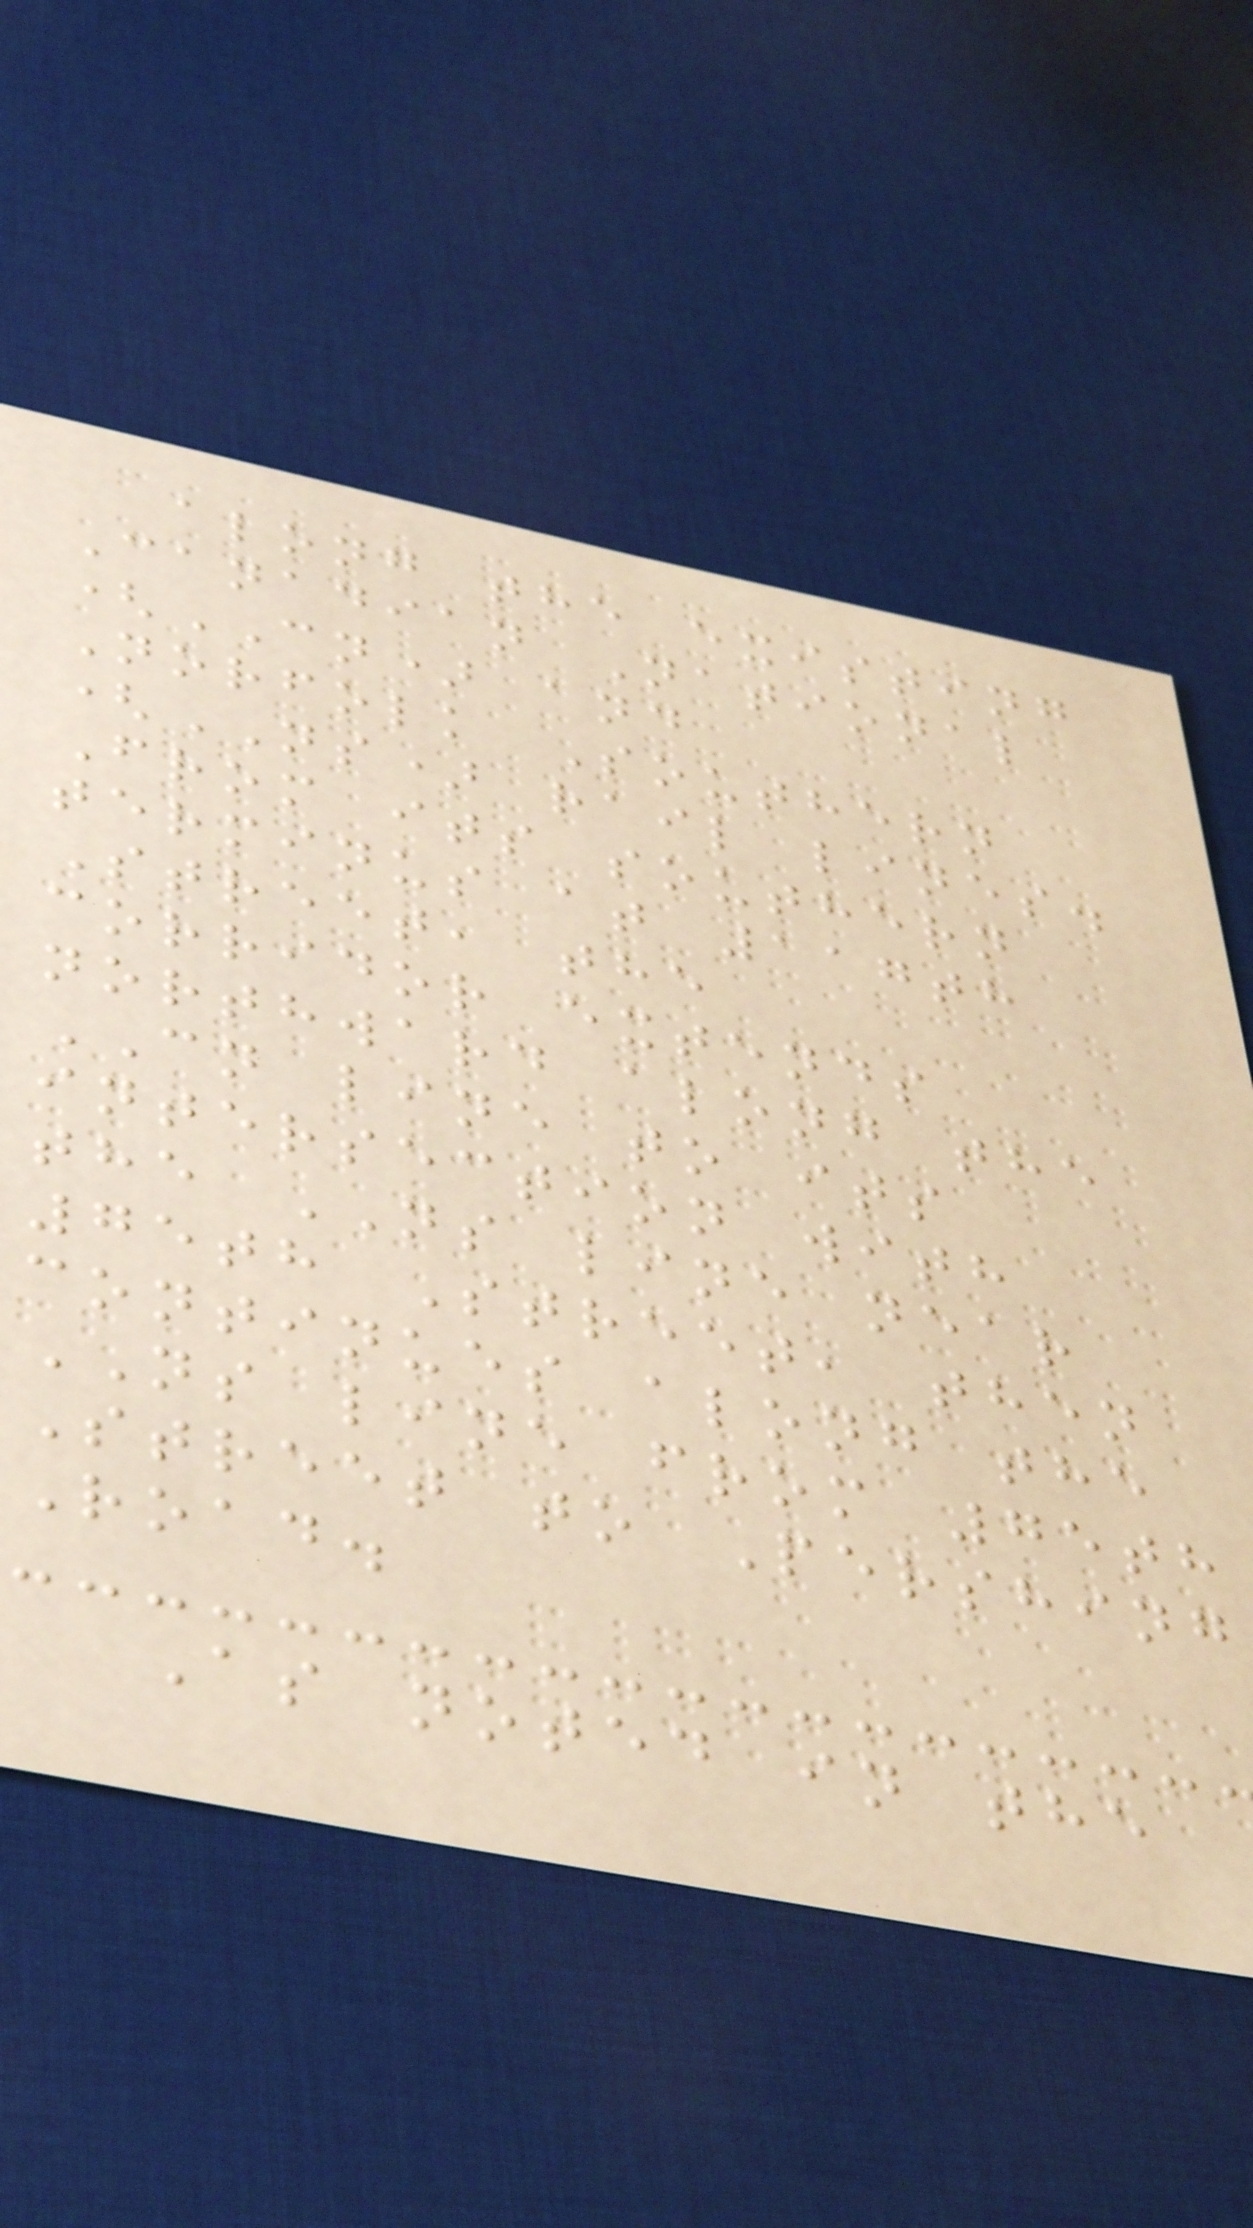along the existing
Canadian National
(CN) and
Norfolk Southern
(NS) rail lines.
From its southern
terminus at 117th
Street, the
corridor extends
northward along the
CN line to its
intersection with
the NS line near
75th Street, then
continues along the
NS line from 75th
Street to Pershing
Road.
As noted in the
